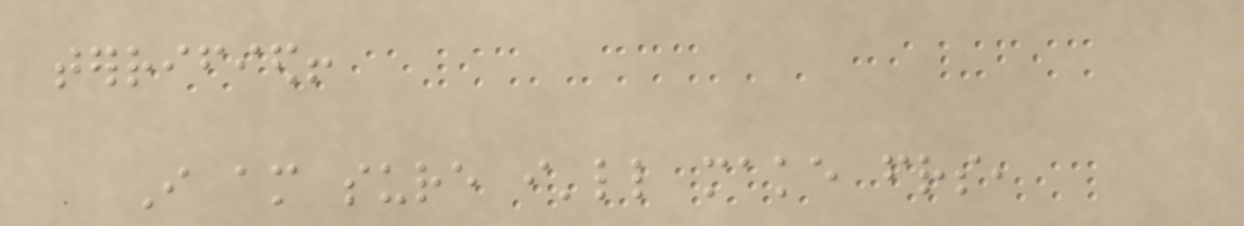terrified!
I am sure i'll make friends,
